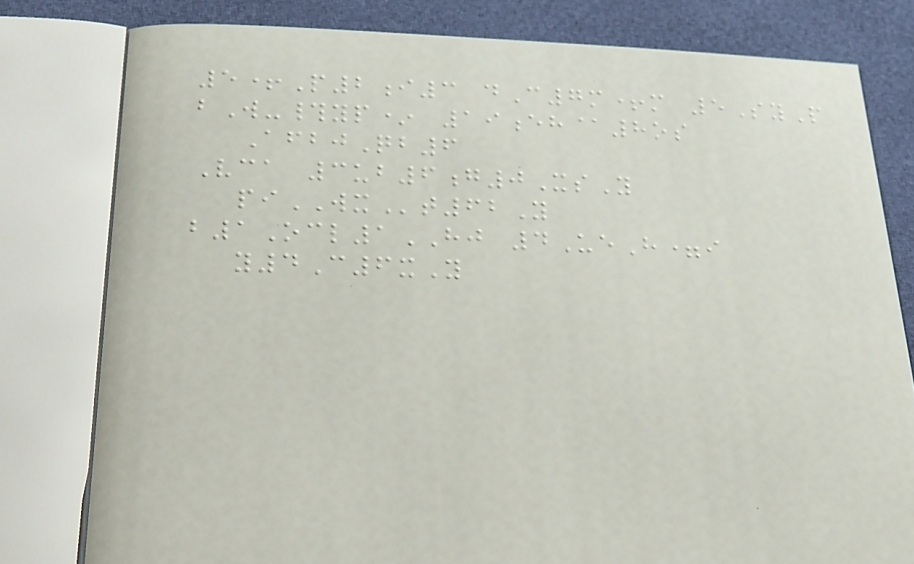5+P2i3 dC7m+m 5SyP
bW-#yp* 19eh@8os
AfbjQb6
Vca 3ub6g0XsY
piWXt62Y
b1Ocl1HJ 4UeH=i
y4C6xY
